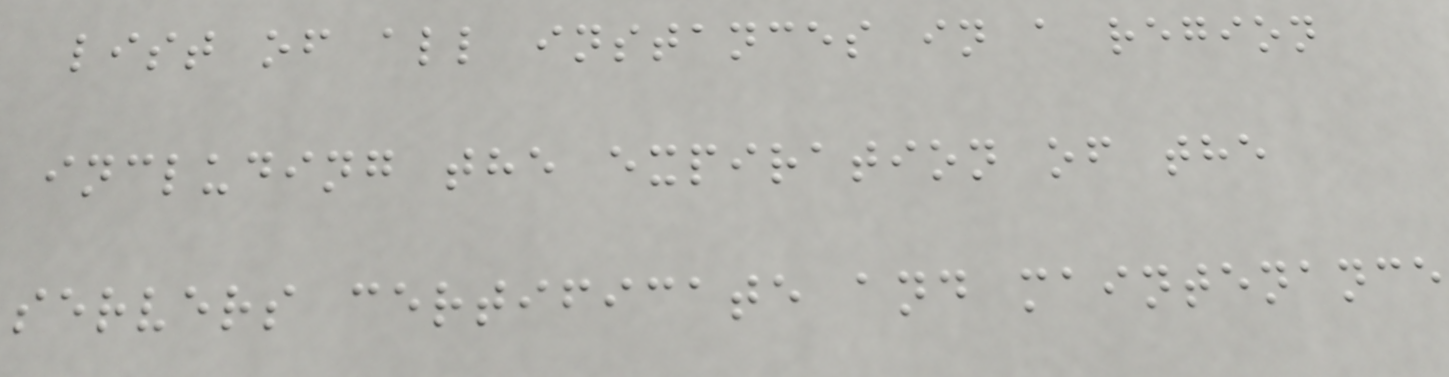list of all instances in a region
including the expiration of the
servers certificate and maintenance
